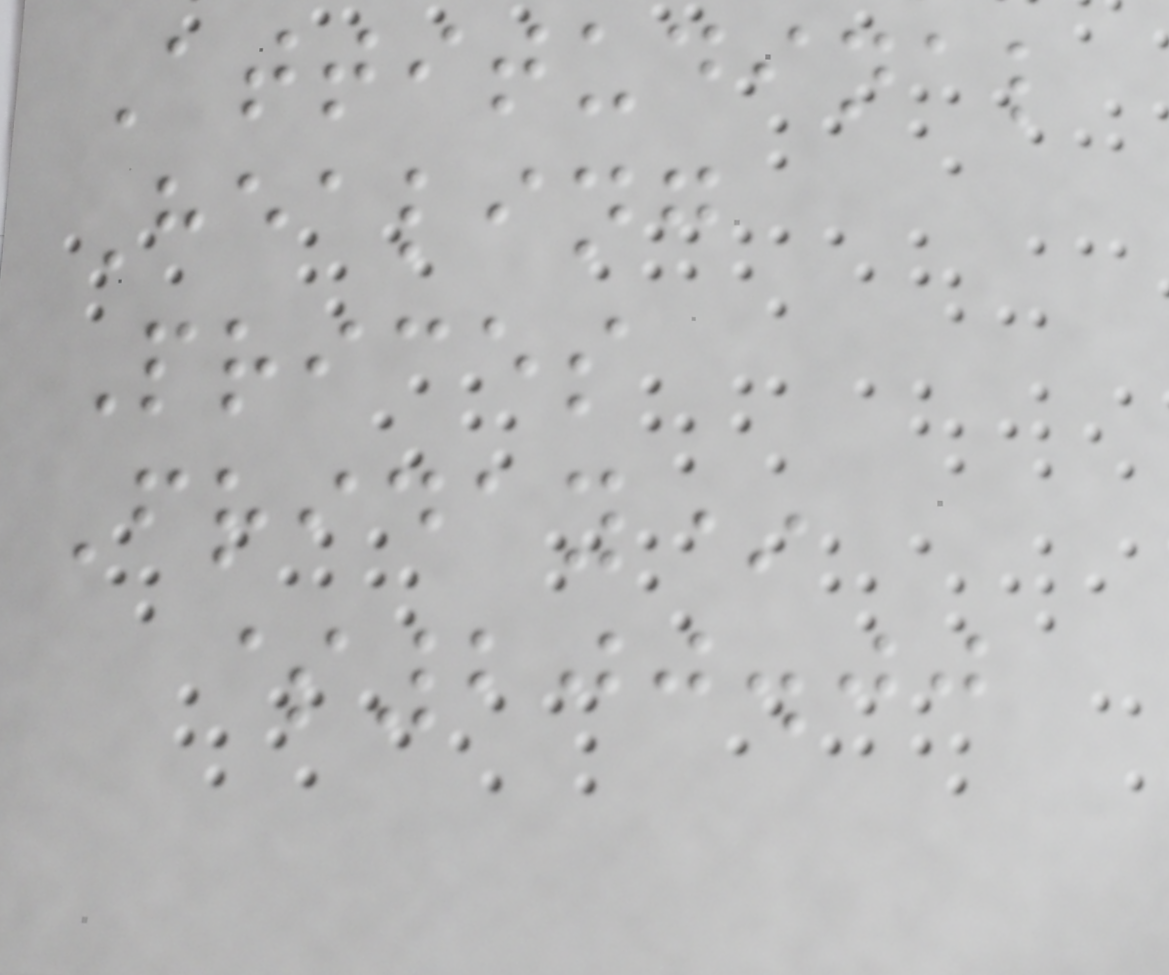Attitudinal
Healing
Prices
Friday*
$200.00
